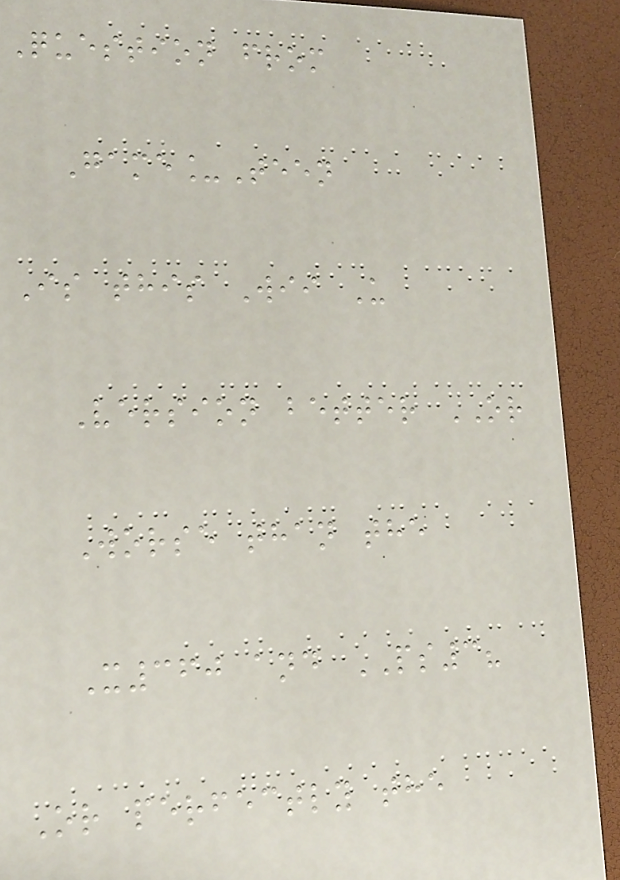Question from
Game_Teen
Is this Wii U
Version better OR
Worse than the
X360 and PS3?
Or perfectly the
